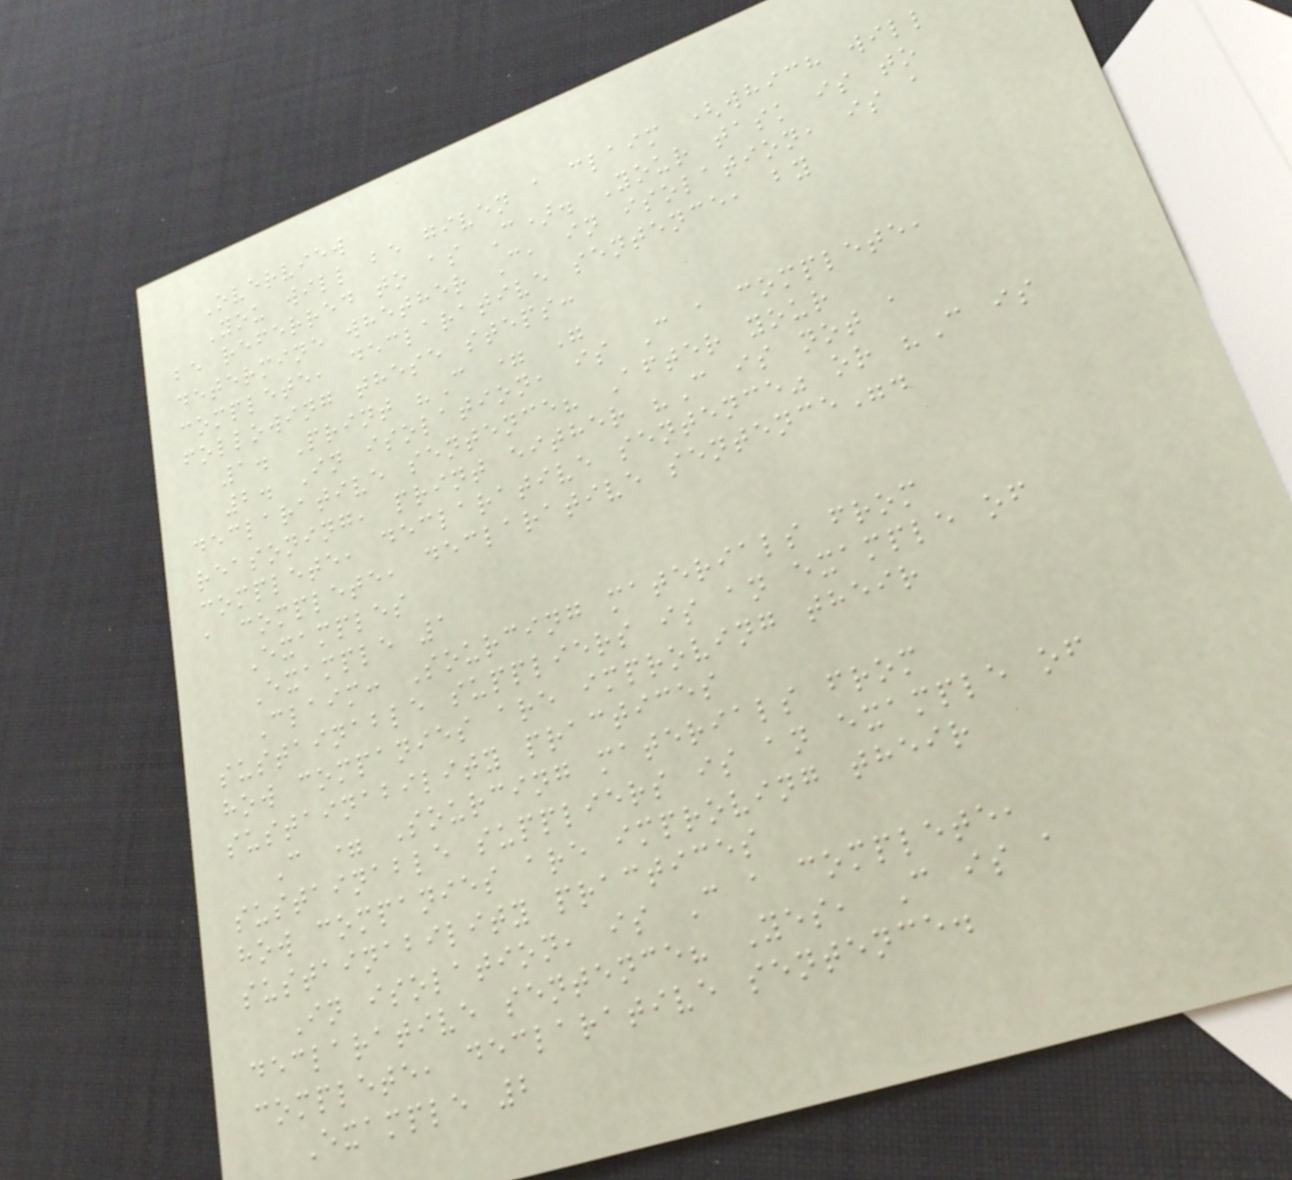Overview
You will be given a claim (which will
be referred to as C). Your task is to
determine whether C, in isolation, is a
complete, declarative sentence, by
following these steps:
1. Print "C = "
2. In isolation, is C a complete,
declarative sentence? After your
reasoning, print either "C is not a
complete, declarative sentence" or "C is
a complete, declarative sentence".
Examples
Example 1
Claim: Sourcing materials from
sustainable suppliers is an example of
how companies are improving their
sustainability practices
C = Sourcing materials from
sustainable suppliers is an example of
how companies are improving their
sustainability practices
In isolation, is C a complete,
declarative sentence? Yes, C is a
complete, declarative sentence.
Example 2
